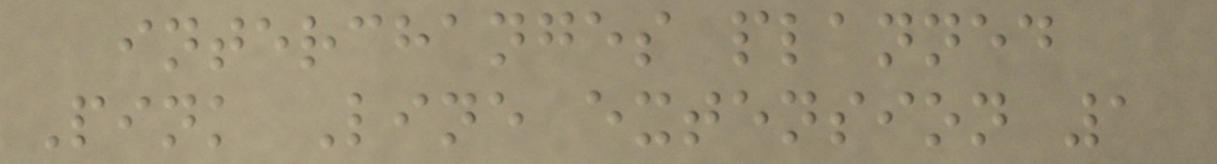interchanges planned
Pink Line extension 1
